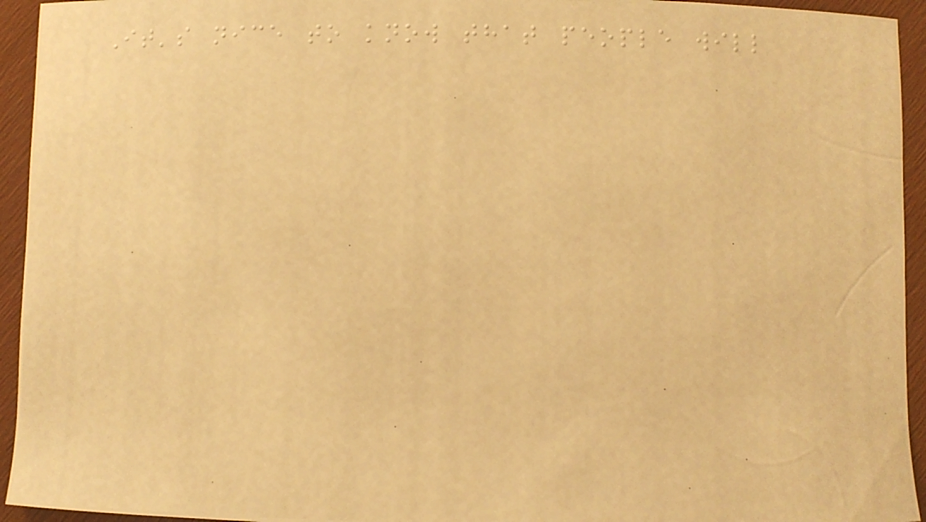It's nice to know that people will
